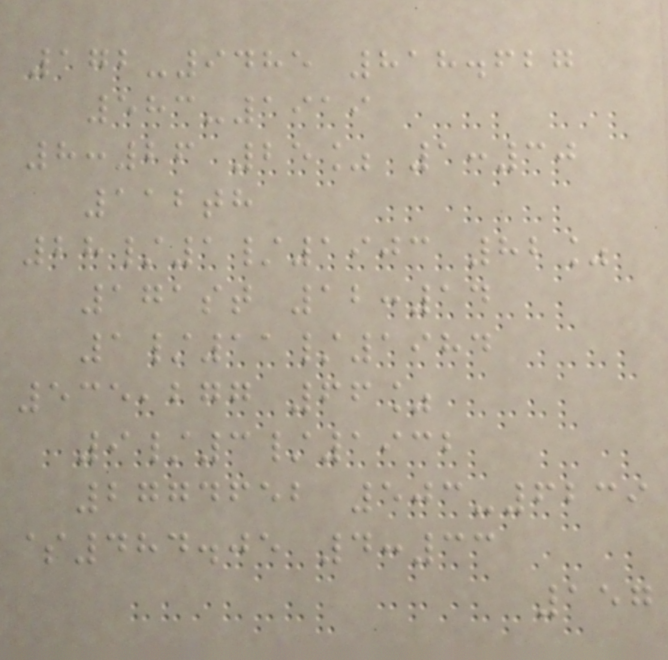172-9485 818.627
583-1919
8:26 25% 1:30
112th
28/1/1903 82%
171st 12:14
1/11/1984
535,277 66%
9/3/1932
2774652 503-6239
$484.05 4:33
157
